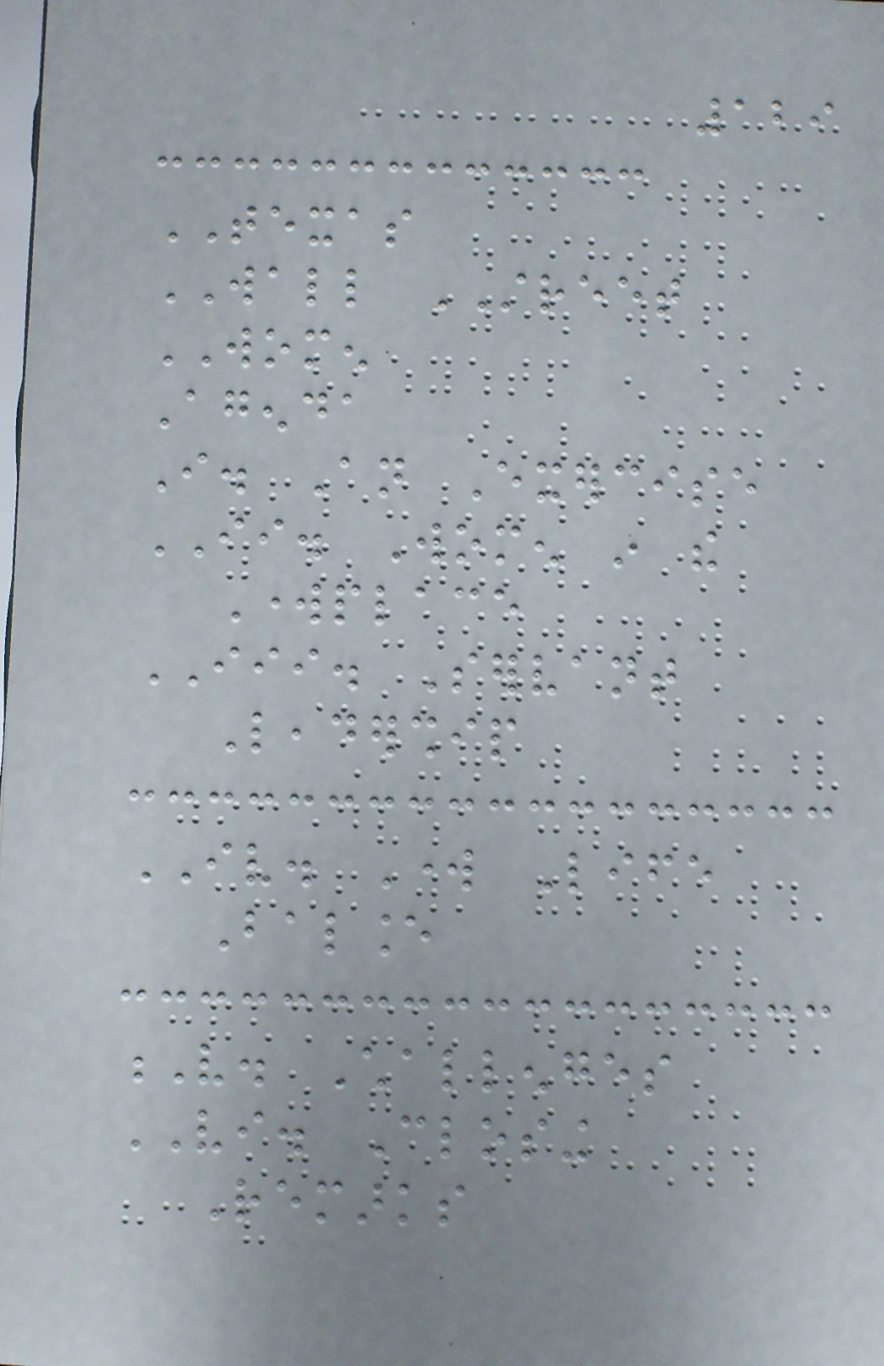129
TEXAS
WALL STREET
WOMEN
Agenda
I. An Exercise
II. Women in the
Workplace
III. Servant
Leadership
IV. Work Life
Balance
V. Challenges
VI. Closing
Remarks
